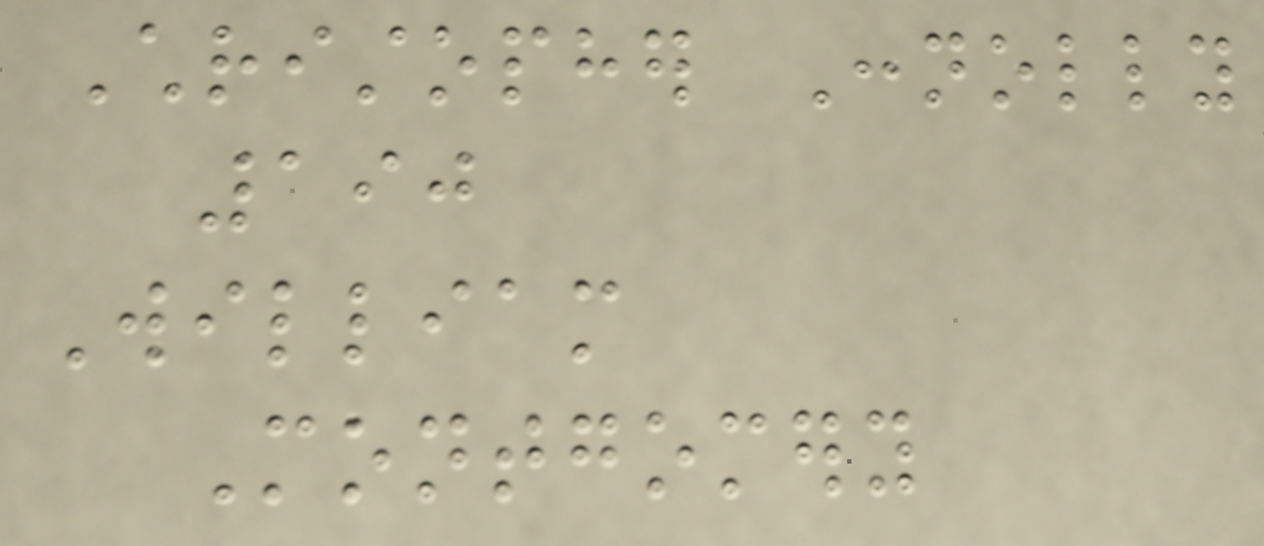Christopher Connolly
190
William
Montgomery
